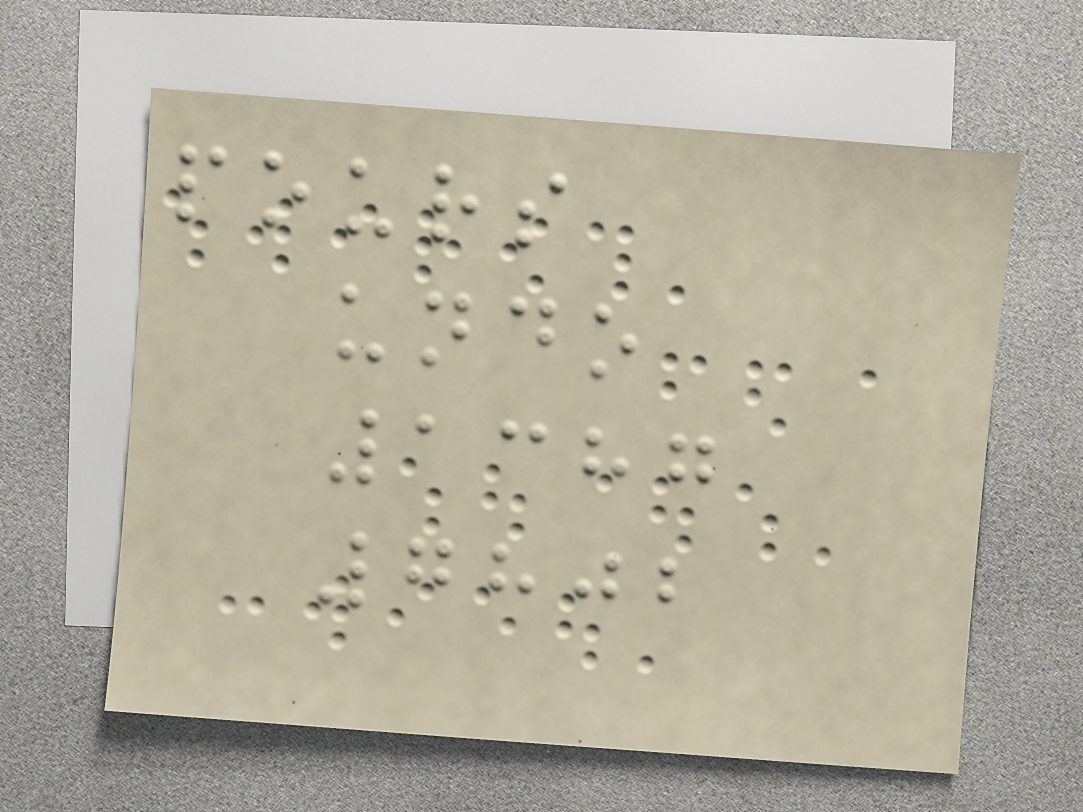pours
undo
1387
7802
